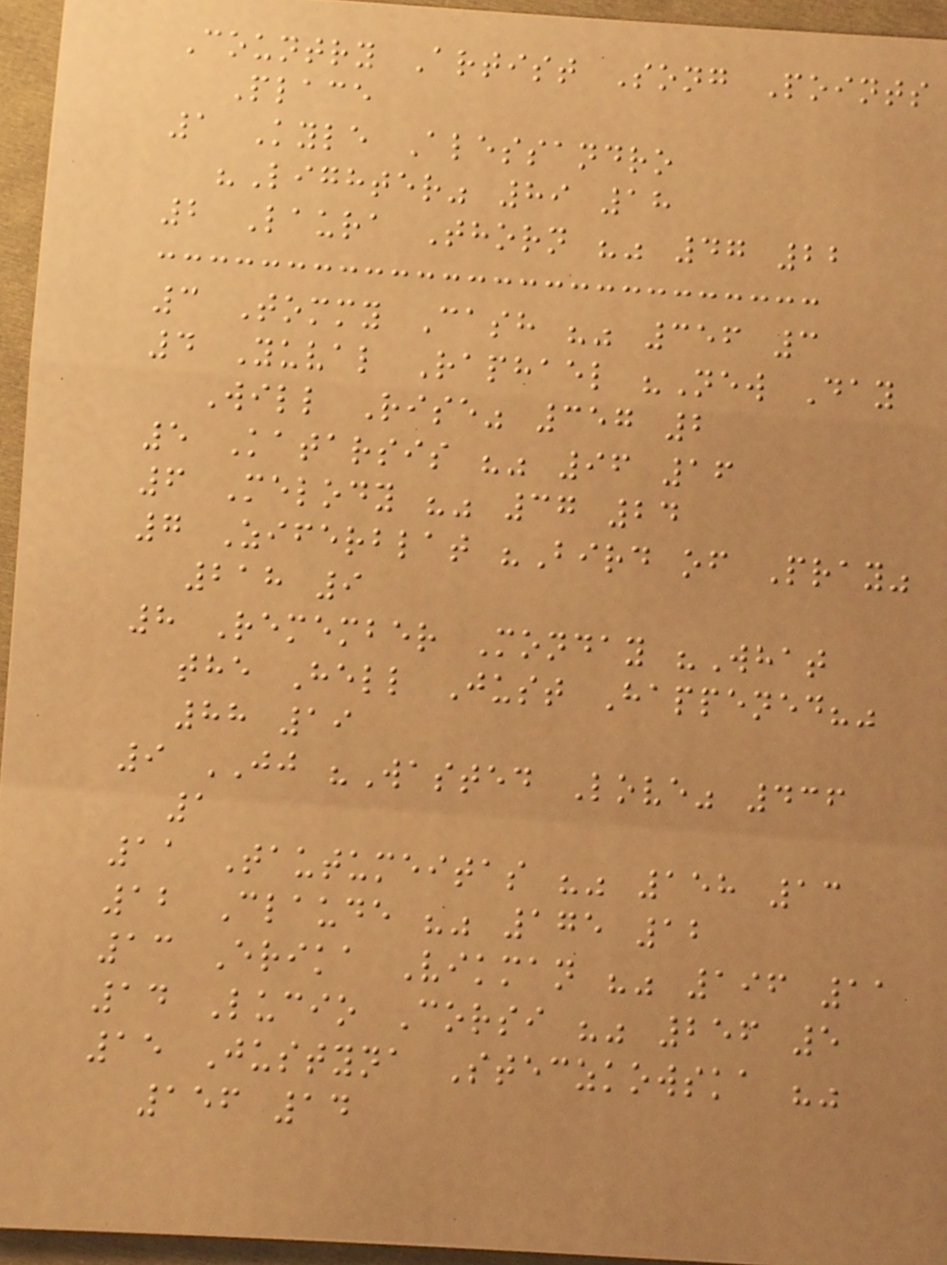Country Artist Song Points
Place
1 Kyle Alessandro
"Lighter" 89 18
2 Laura Thorn "" 47 22
3 Tommy Cash "" 356 3
4 Yuval Raphael "New Day
Will Rise" 357 2
5 Katarsis "" 96 16
6 Melody "" 37 24
7 Ziferblat "Bird of Pray"
218 9
8 Remember Monday "What
the Hell Just Happened?"
88 19
9 JJ "Wasted Love" 436
1
11 Tautumeitas "" 158 13
12 Claude "" 175 12
13 Erika Vikman "" 196 11
14 Lucio Corsi "" 256 5
15 Justyna Steczkowska ""
156 14
